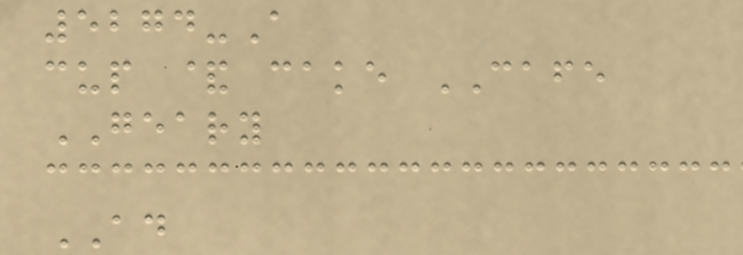5274-A
cup & cake CAFE
GEARY
AD
